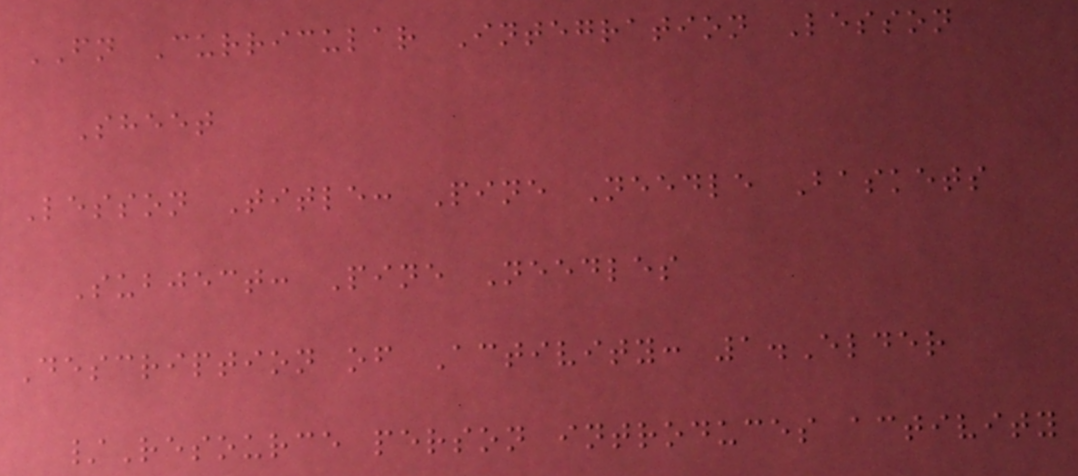FN Curricular Integration Lesson
Sheet
Lesson Title: Pine Needle Baskets
Subject: Pine Needles
Description of Activity: 1.Elder
/Resource person introduces activity
